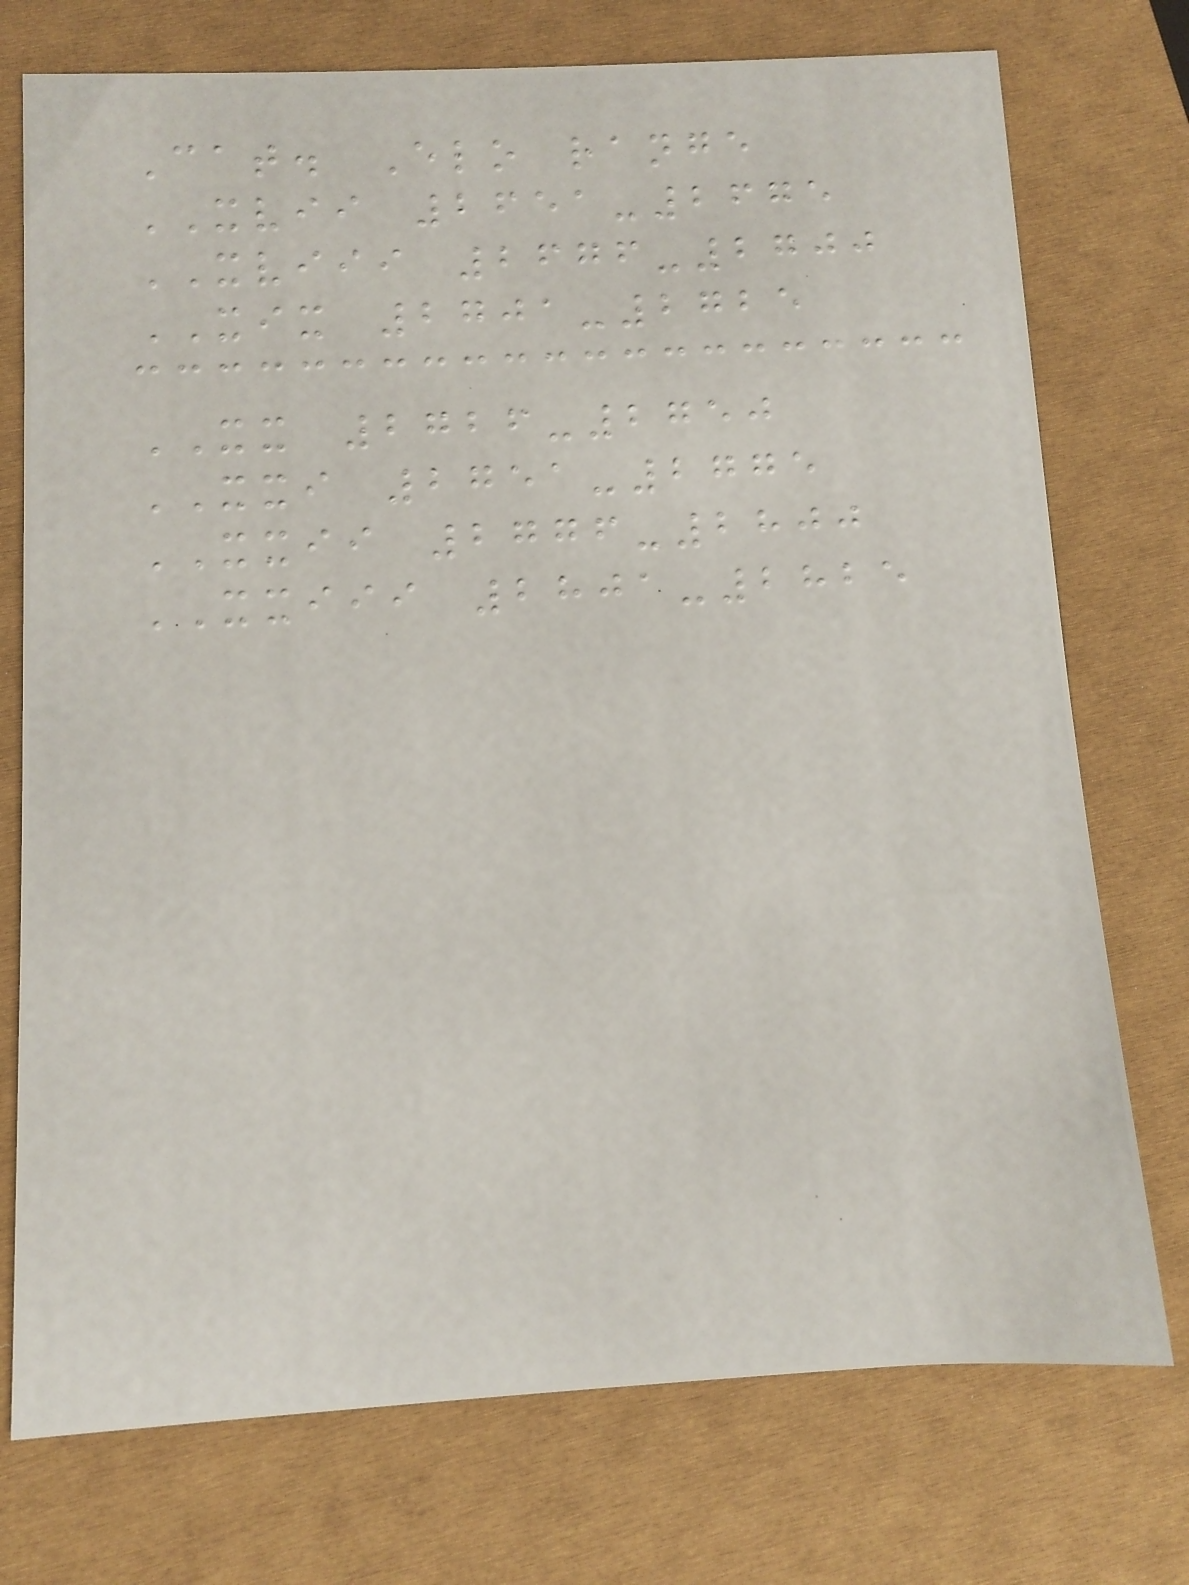Cat. Elo range
XVII 2651-2675
XVIII 2676-2700
XIX 2701-2725
XX 2726-2750
XXI 2751-2775
XXII 2776-2800
XXIII 2801-2825
